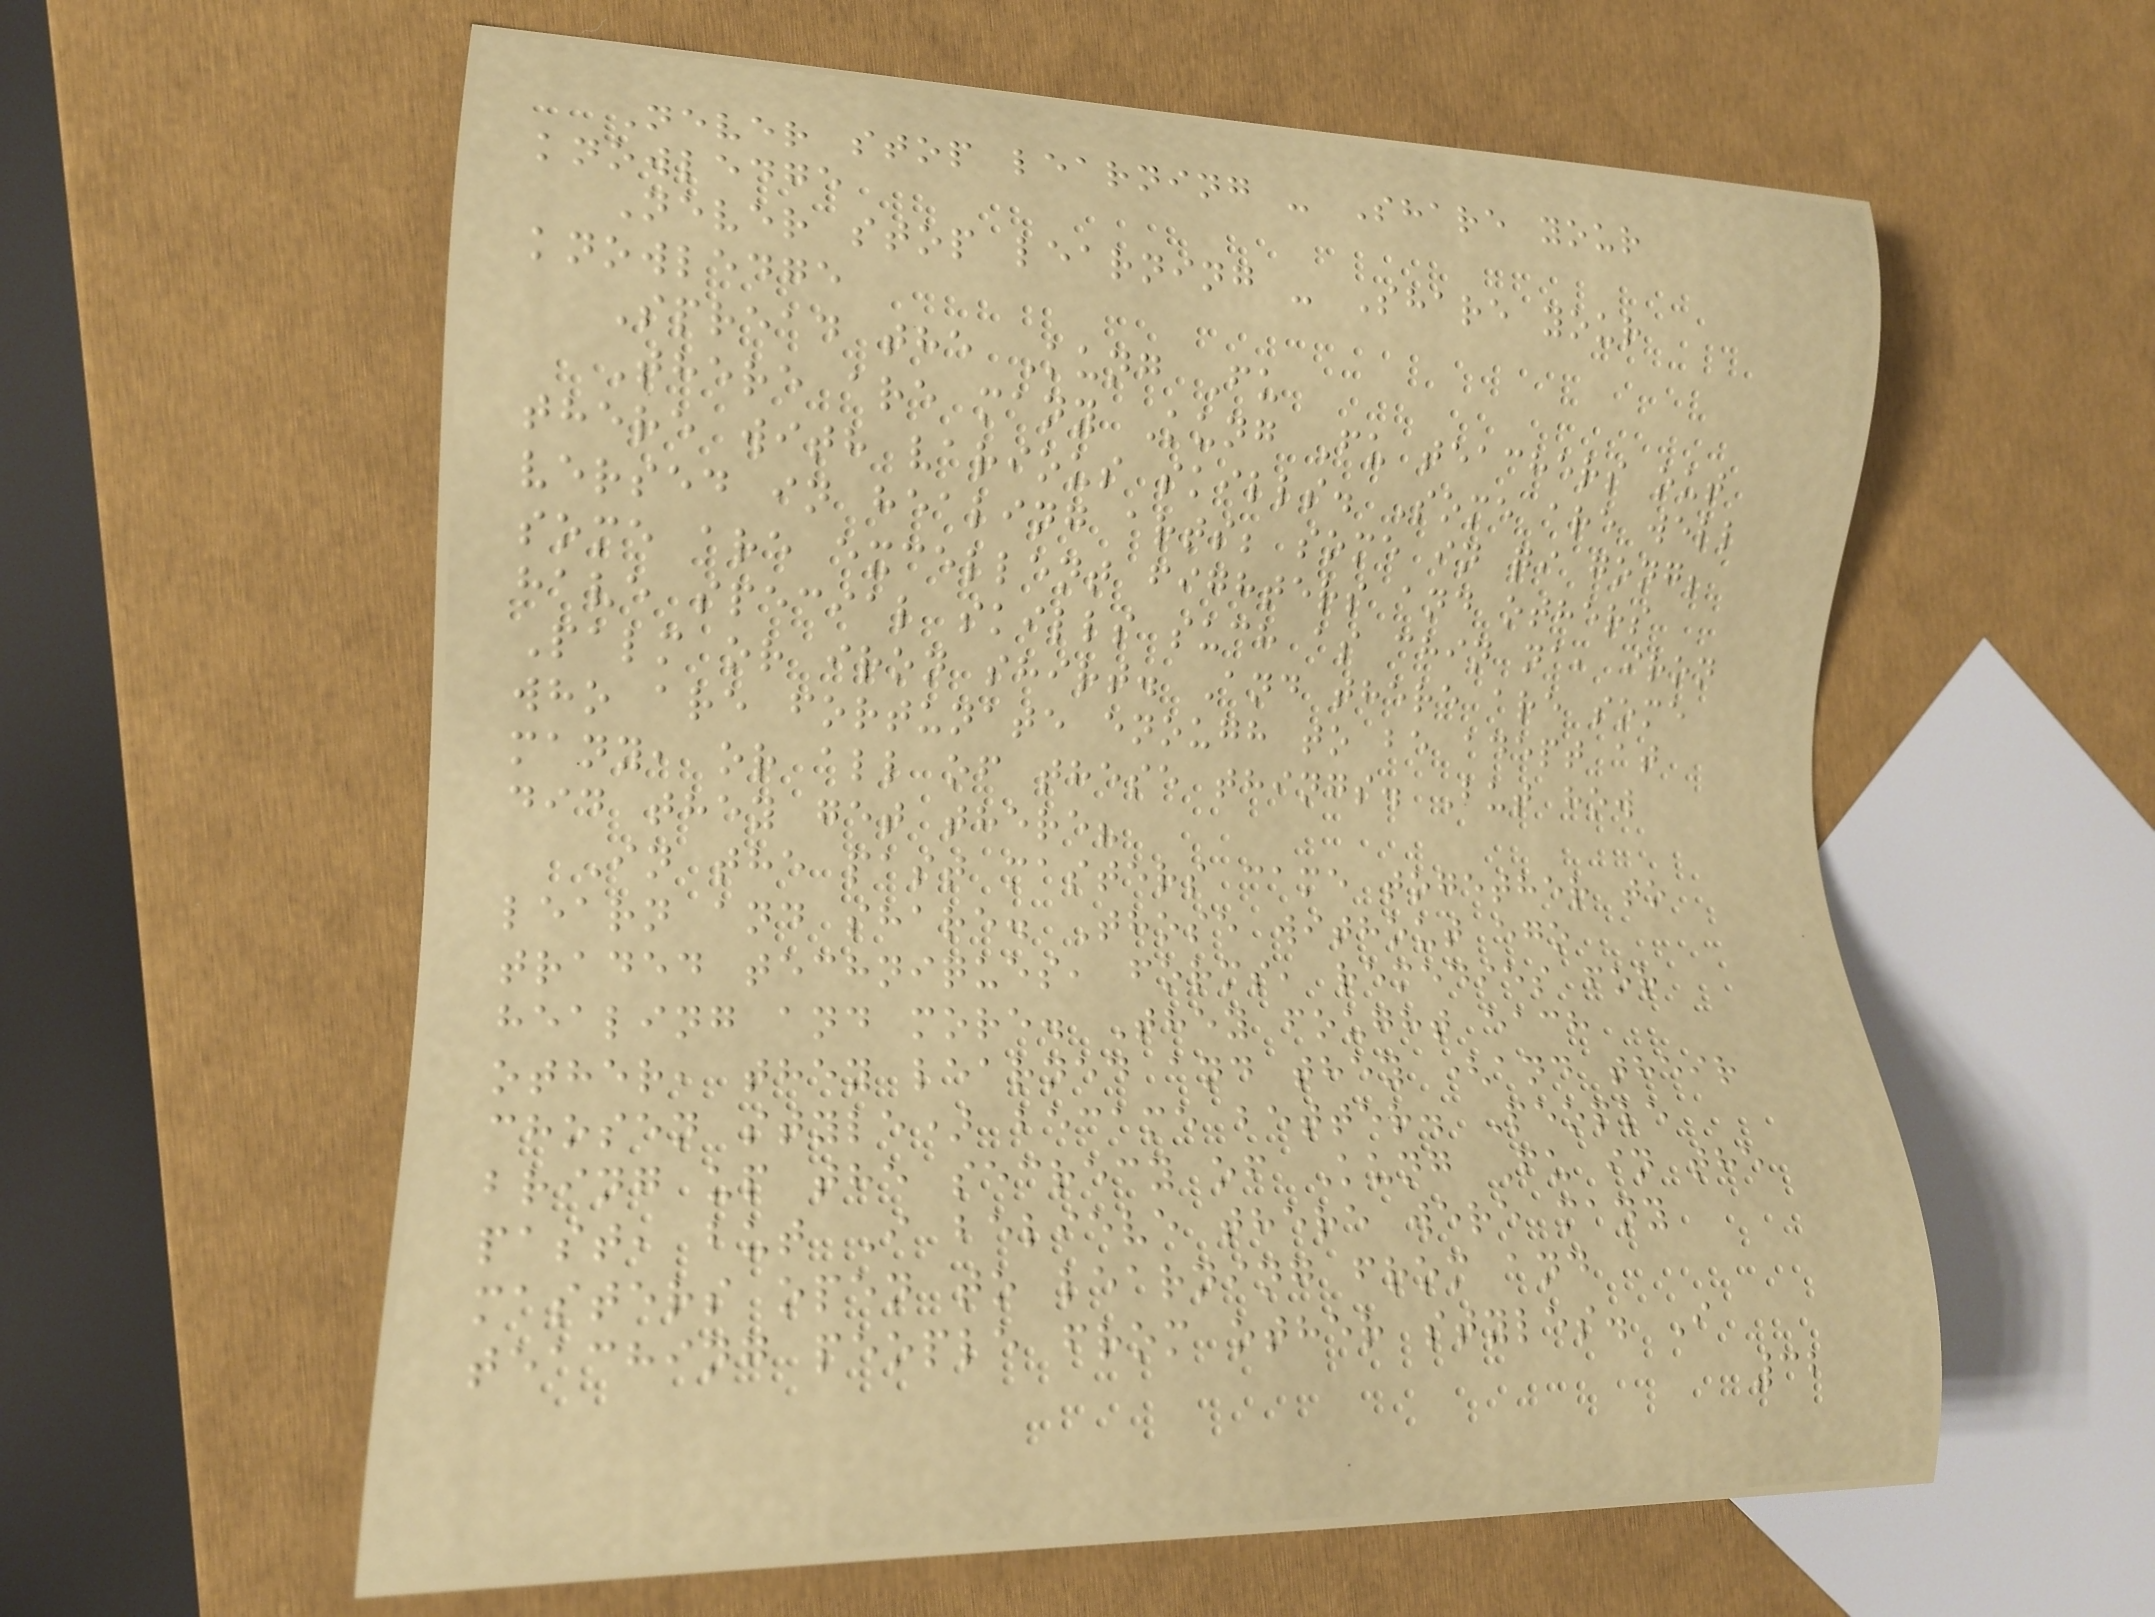Never stop learning - Share your
knowledge
Never stop learning - Share your
knowledge
Spread the Kung Fu
There are many Kung Fu teachers out
there with various skills. Some are well
versed in healing arts; some in qi gong;
some are excellent fighters and others
have special skills such as chin na, iron
Palm or iron shirt. And there are some
who are fortunate enough to be adept at
many, or all of these things. But how
did they get there?
In the past masters came together to
learn and share. Those without ego
traded techniques, forms, remedies for
healing and more. They fought each
other, they learned and they (and their
chosen style) became better. People
bring up the secrecy of Kung Fu in the
past, but I believe there were many
masters open to learning from and
teaching people from other styles. I
32
